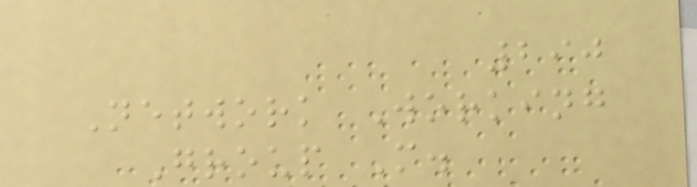290
Network Working
Group M.
